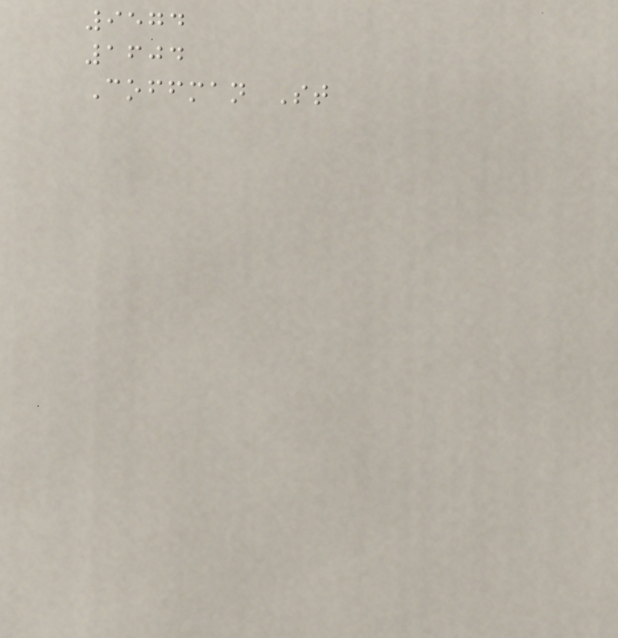9574
1604
Coffman St
